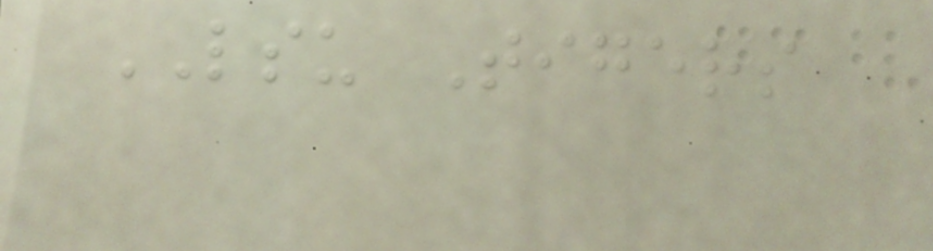LSU Tigers
